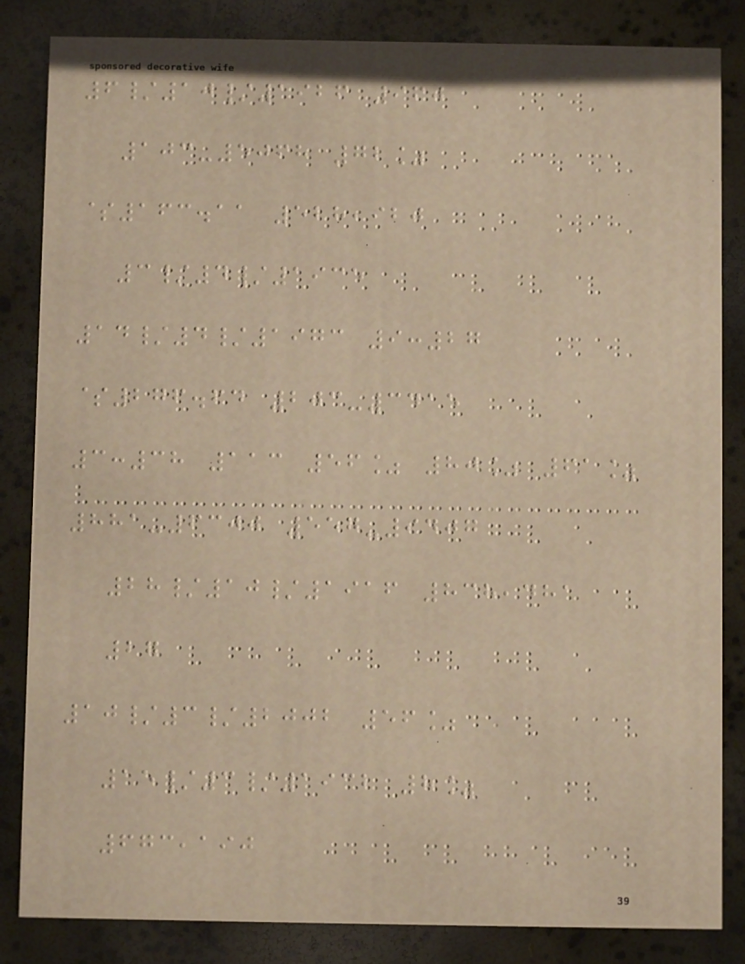6/10/1926 960
103-5068 72%
$163.11 528,920
3/4/1935
14/4/1973 9:27
$276.64 203-3415
3:38 113 56% 80% 61%
881-6300 557-9407
28/10/1916 838,481
27
10/3/2002 56%
15/3/1932 8%
673,190
